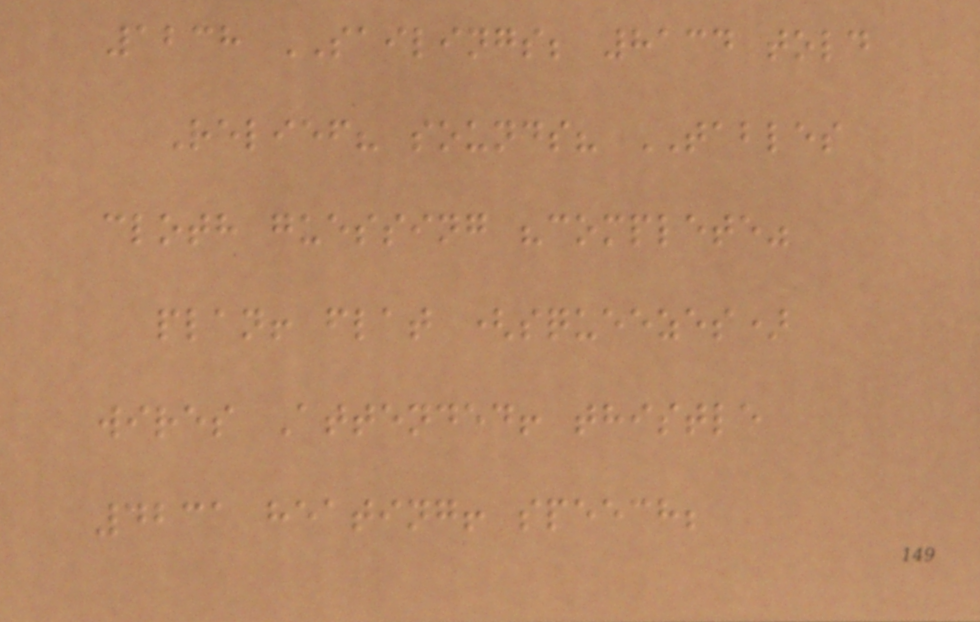1238 SAILINGS; 8134 told
Relief? sounds? TABLES
cloth guessing "complete"
plan! flat (squeezes)
wires Attended! thistle
4231 heating! speech;
